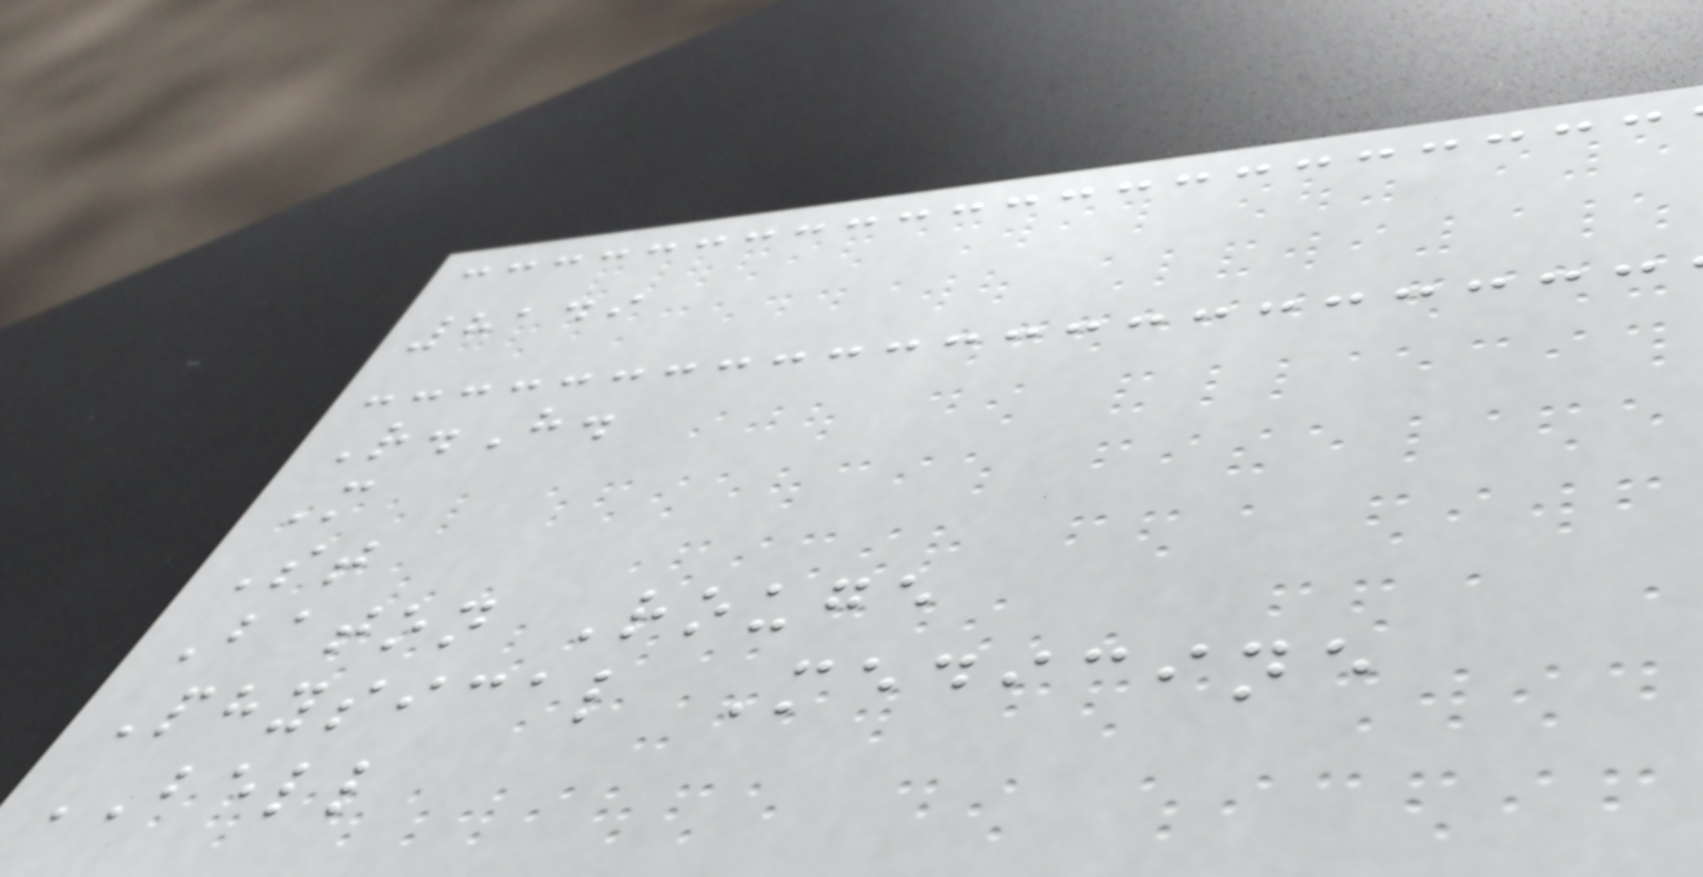8149
R.H.
M
St
Baton Rouge
Physical Medicine
BELL
